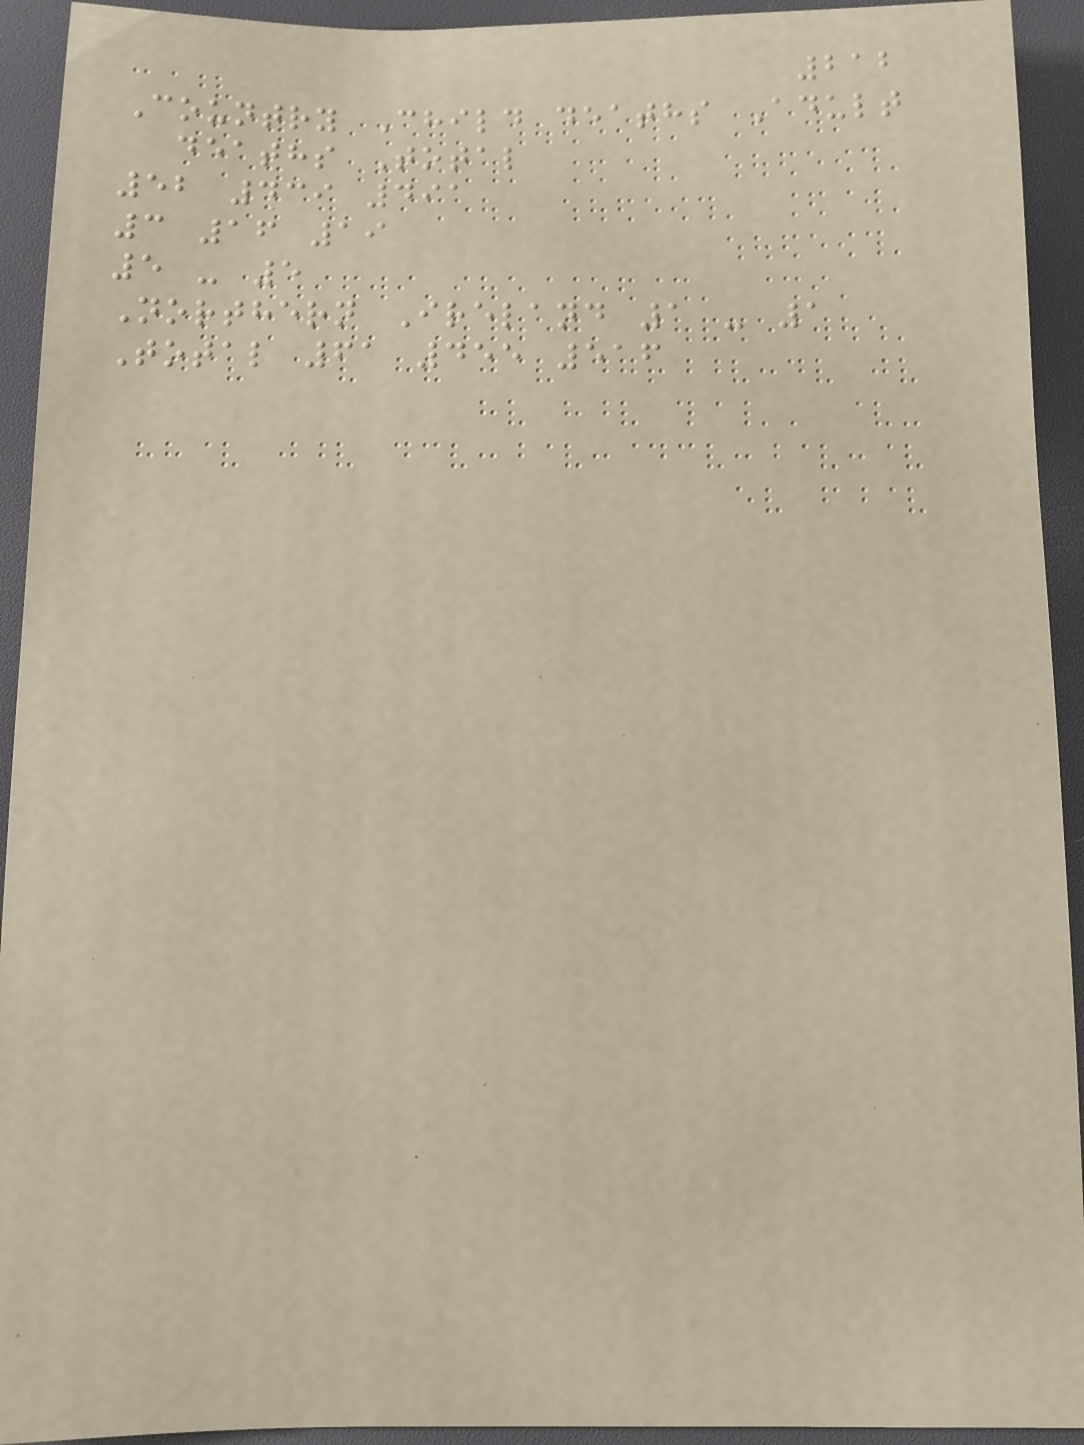212
Country Child deaths Adult
deaths Total
52 439 491
3 16 19
5 - 5
Northern Ireland 1 - 1
Total 61 455 516
